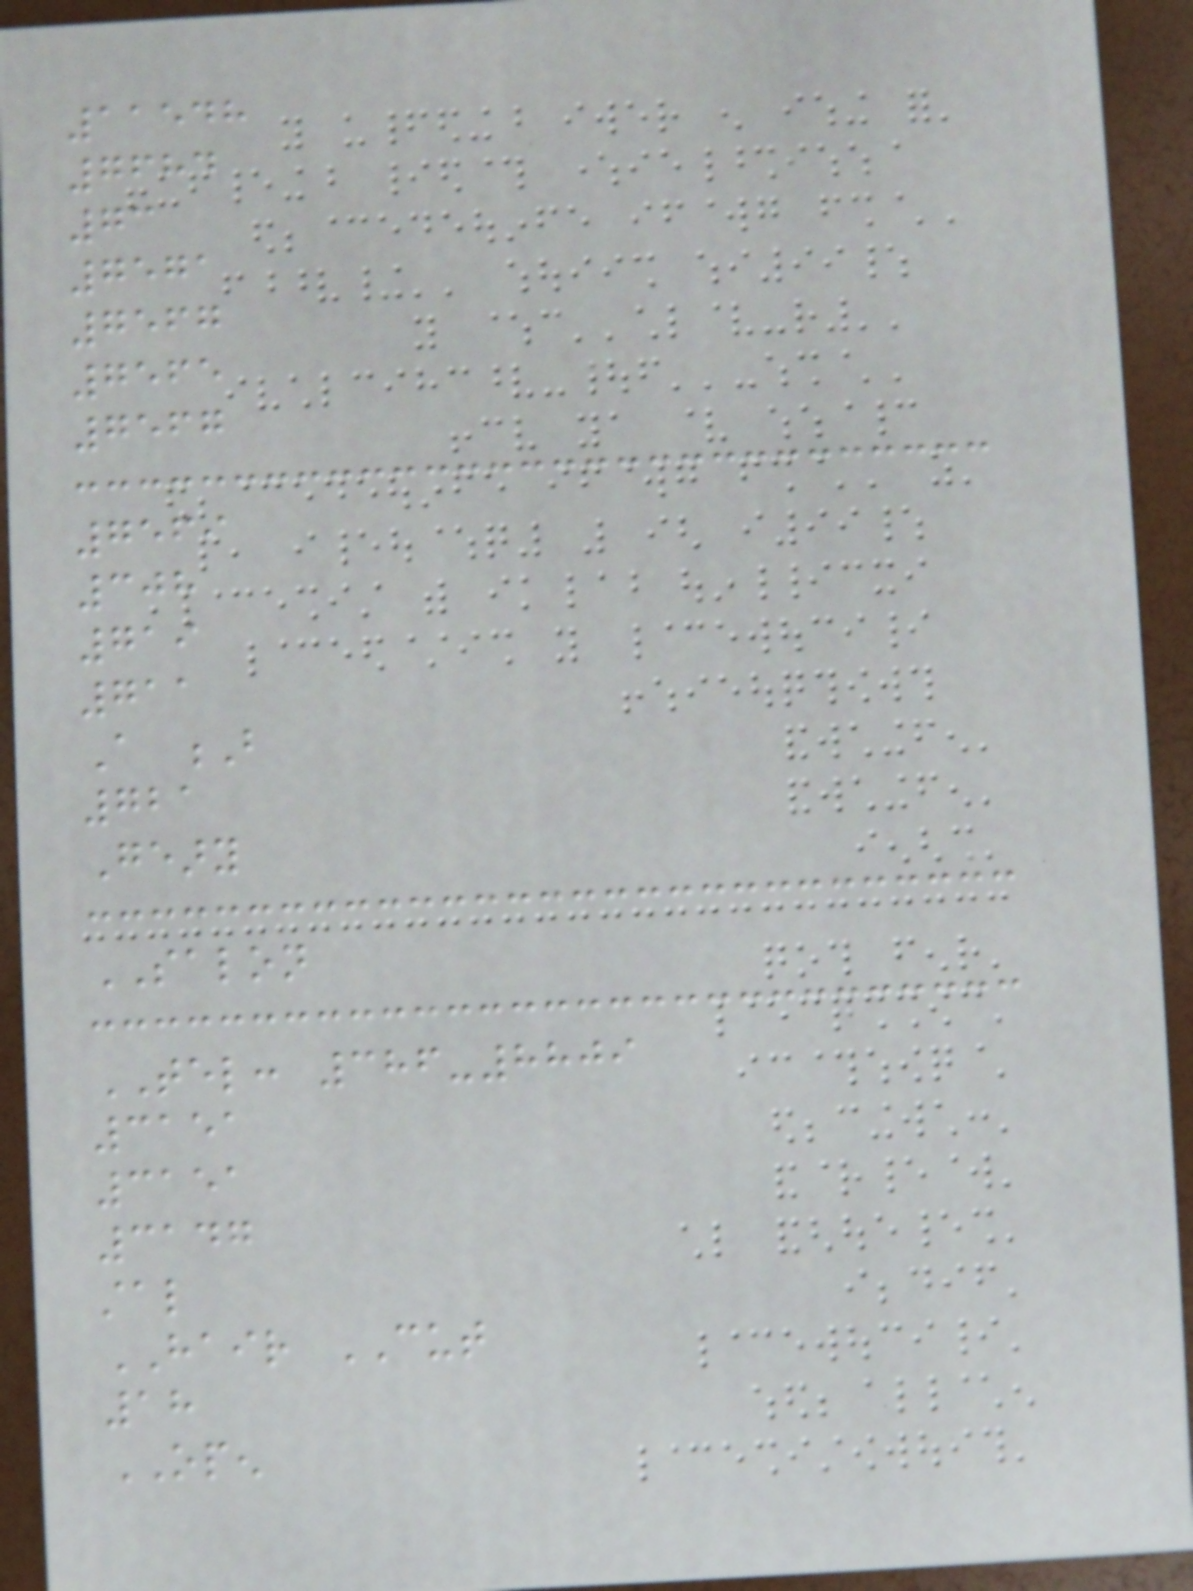11548
7684
73
7571
7567
7565
7567
7569
308
719
711
A B
721
Geary
SALON
TEL: 386-8809
3151
3151
3147
stal
HAIR CUT
18
OPEN
